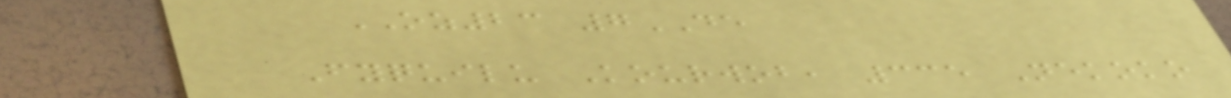OZ23 7DE
Fyquilu Kourwob, 335 Nekoko
